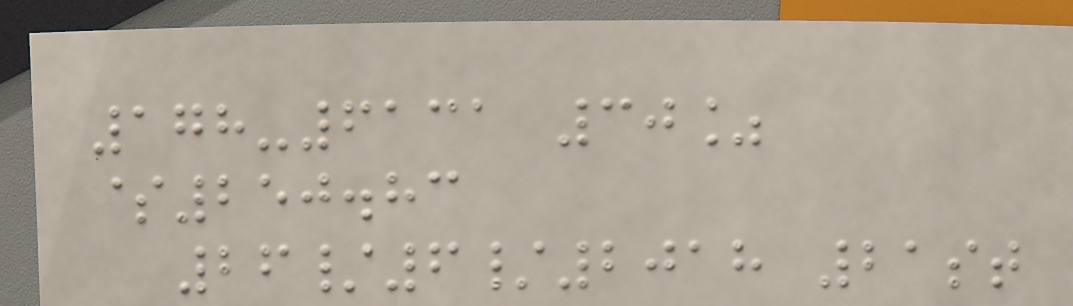178-6131 30%
$250.83
26/6/2018 21st
